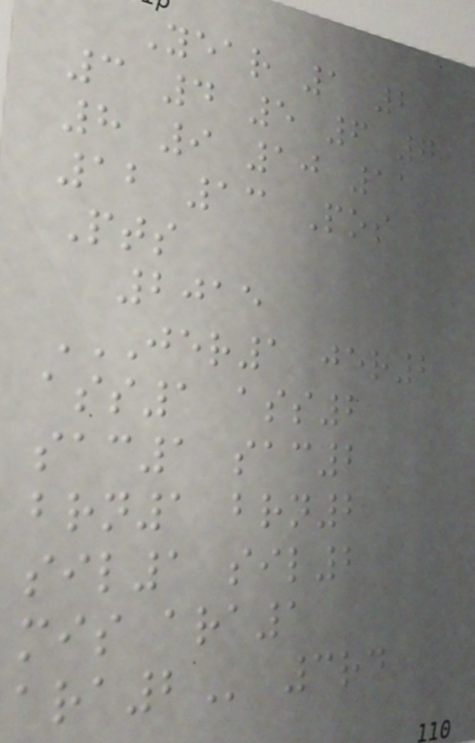Year 1 2
3 4 5 6 7
8 9 10 11
12 13 Pos
Pts
2015
JER1 JER2
ASS1 ASS2
SAC1 SAC2
BRN1 BRN2
SIL1 SIL2
MIS ARA1
ARA2 3rd
